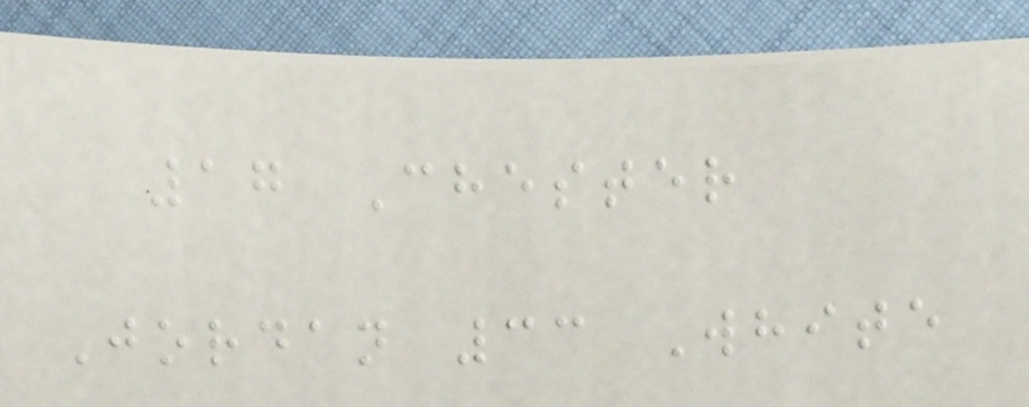17 Chester
Jordan 33 White
